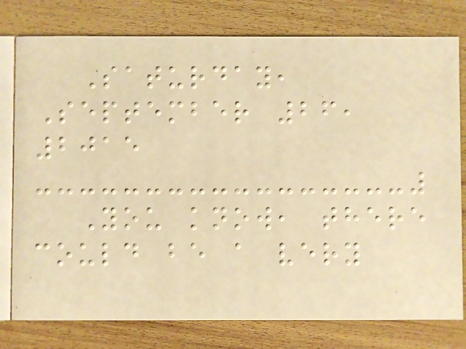Saturday,
September 26,
2015
You know, there
could be a very
